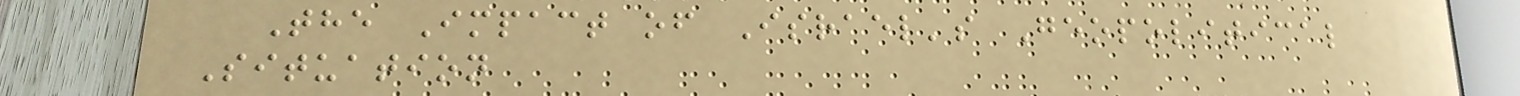The Impact of Israel's Geopolitical
Situation
